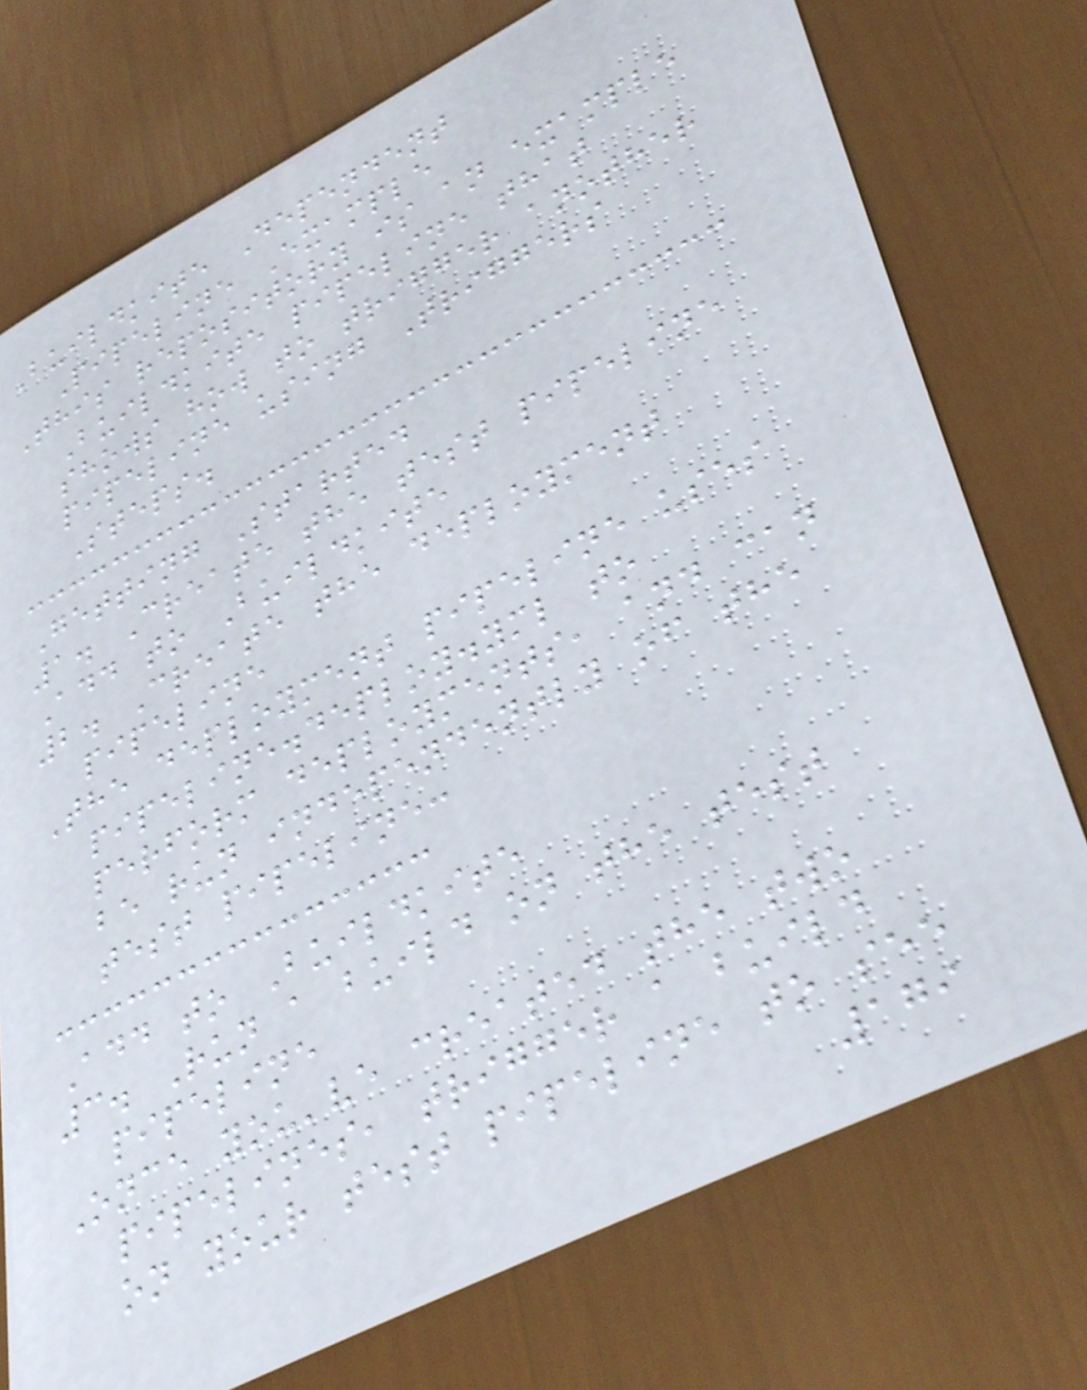Buildkite Dependent
Pipeline Example
This repository is an example
Buildkite pipeline that
shows how to trigger another
pipeline using Triggers
Steps.
Getting Started
1. Create the test pipeline
Add to Buildkite
2. Create the deployment
pipeline
The deployment pipeline uses
pipeline.deploy.yml to
perform deployments, and can
be run independently of the
test pipeline:
Add to Buildkite
3. Run a build on the test
pipeline
Once you've created the two
pipelines, trigger a build
on your test pipeline to see
179
